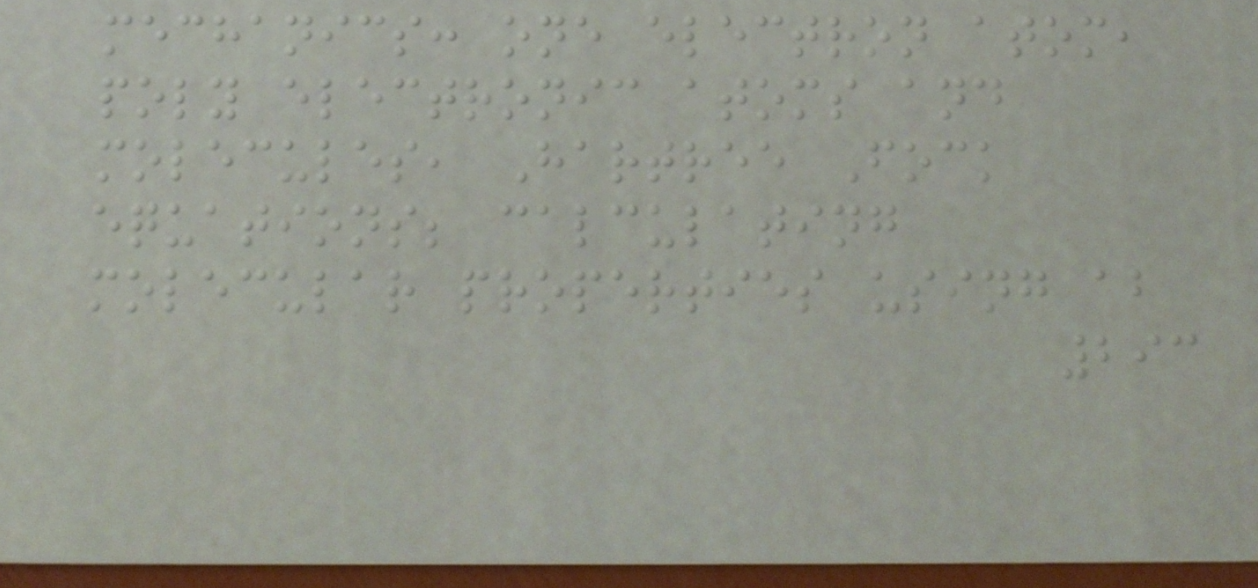mechanics: one electron atom,
poly electronic atoms and
molecules, Hartree Fock
equations; calculating
molecular properties using ab
293
